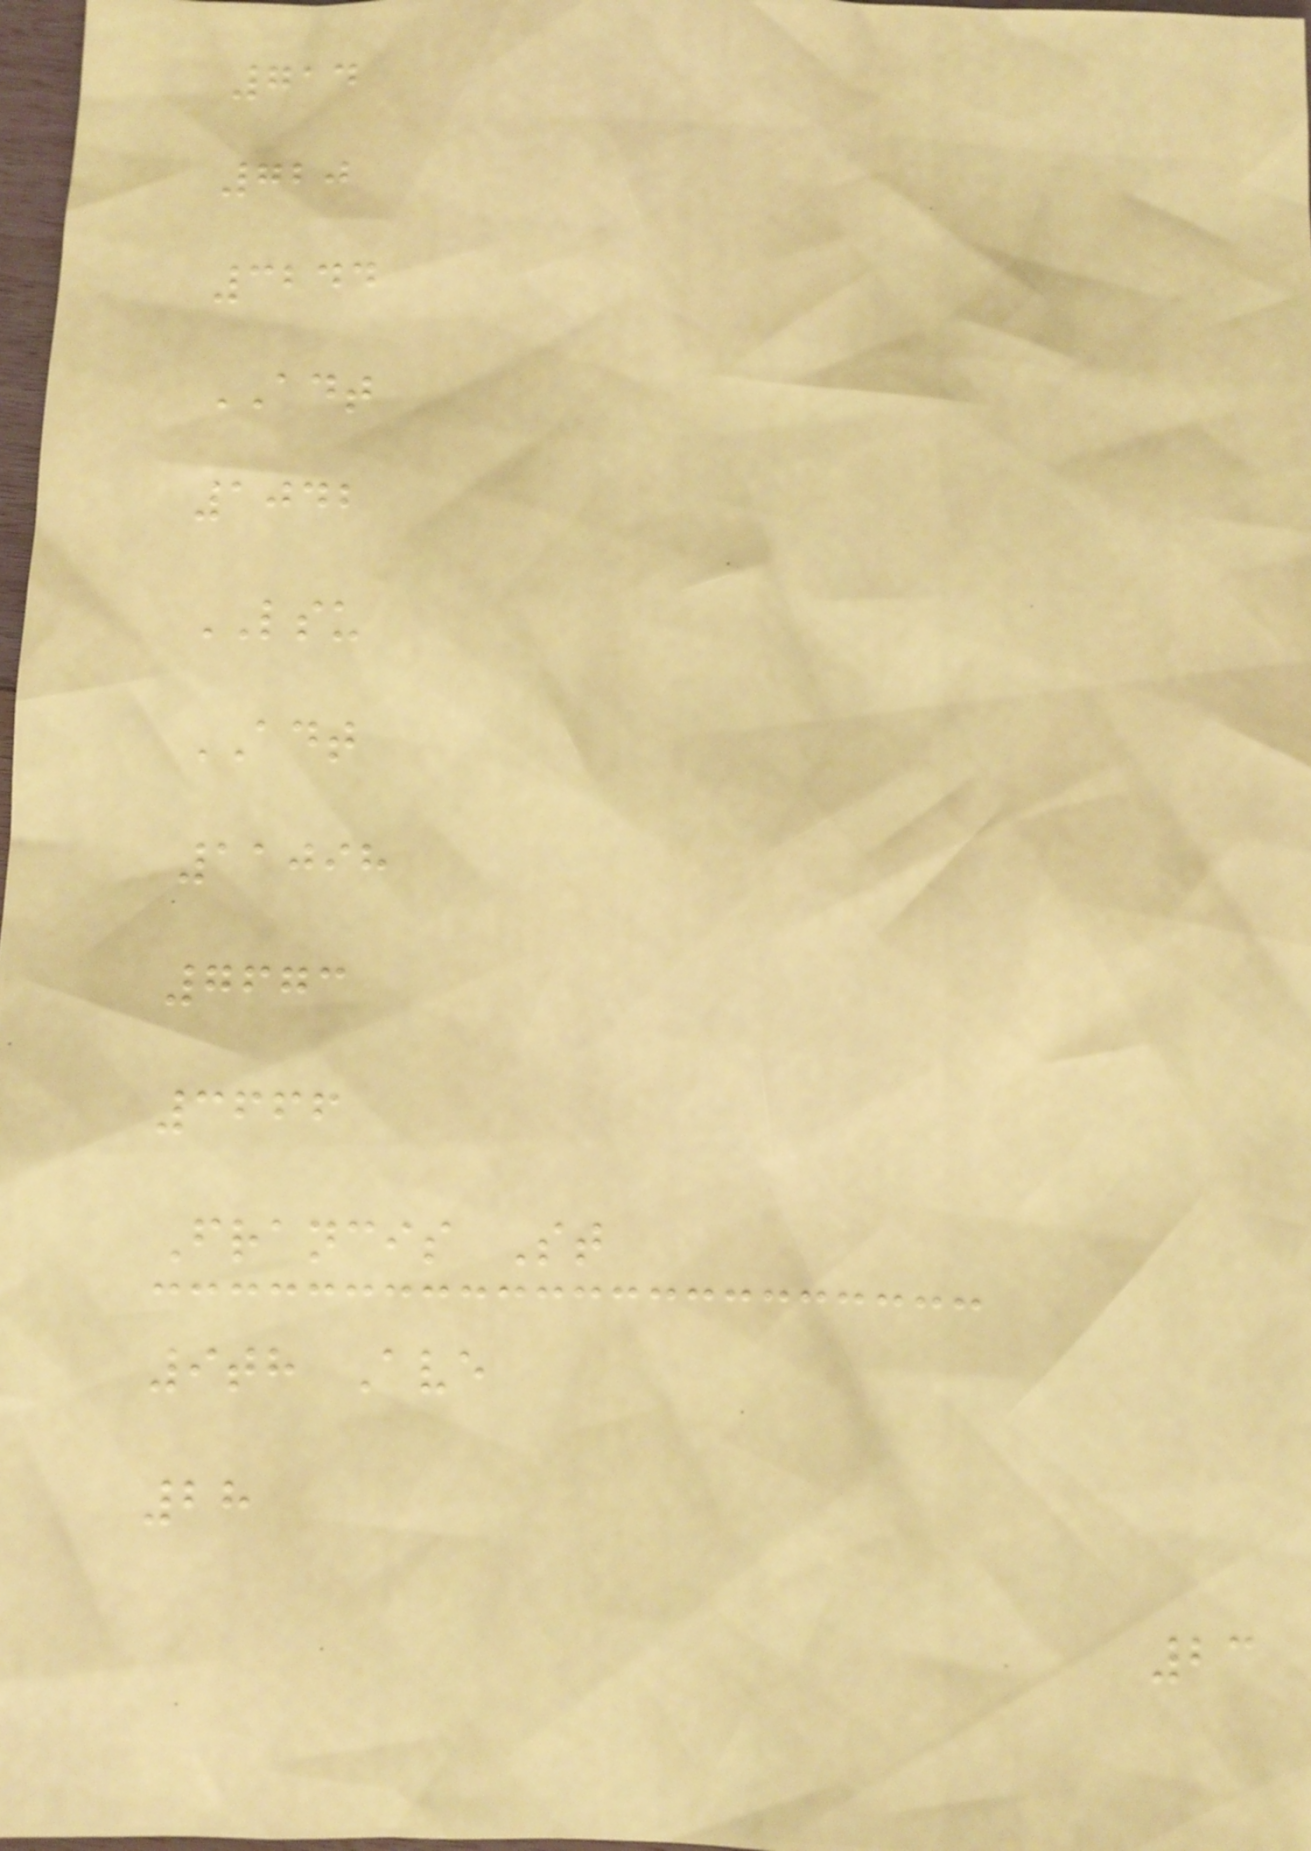714
720
3244
ADT
1042
LSU
ADT
11098
7673
3666
Francis St
9th Ave
28
23
